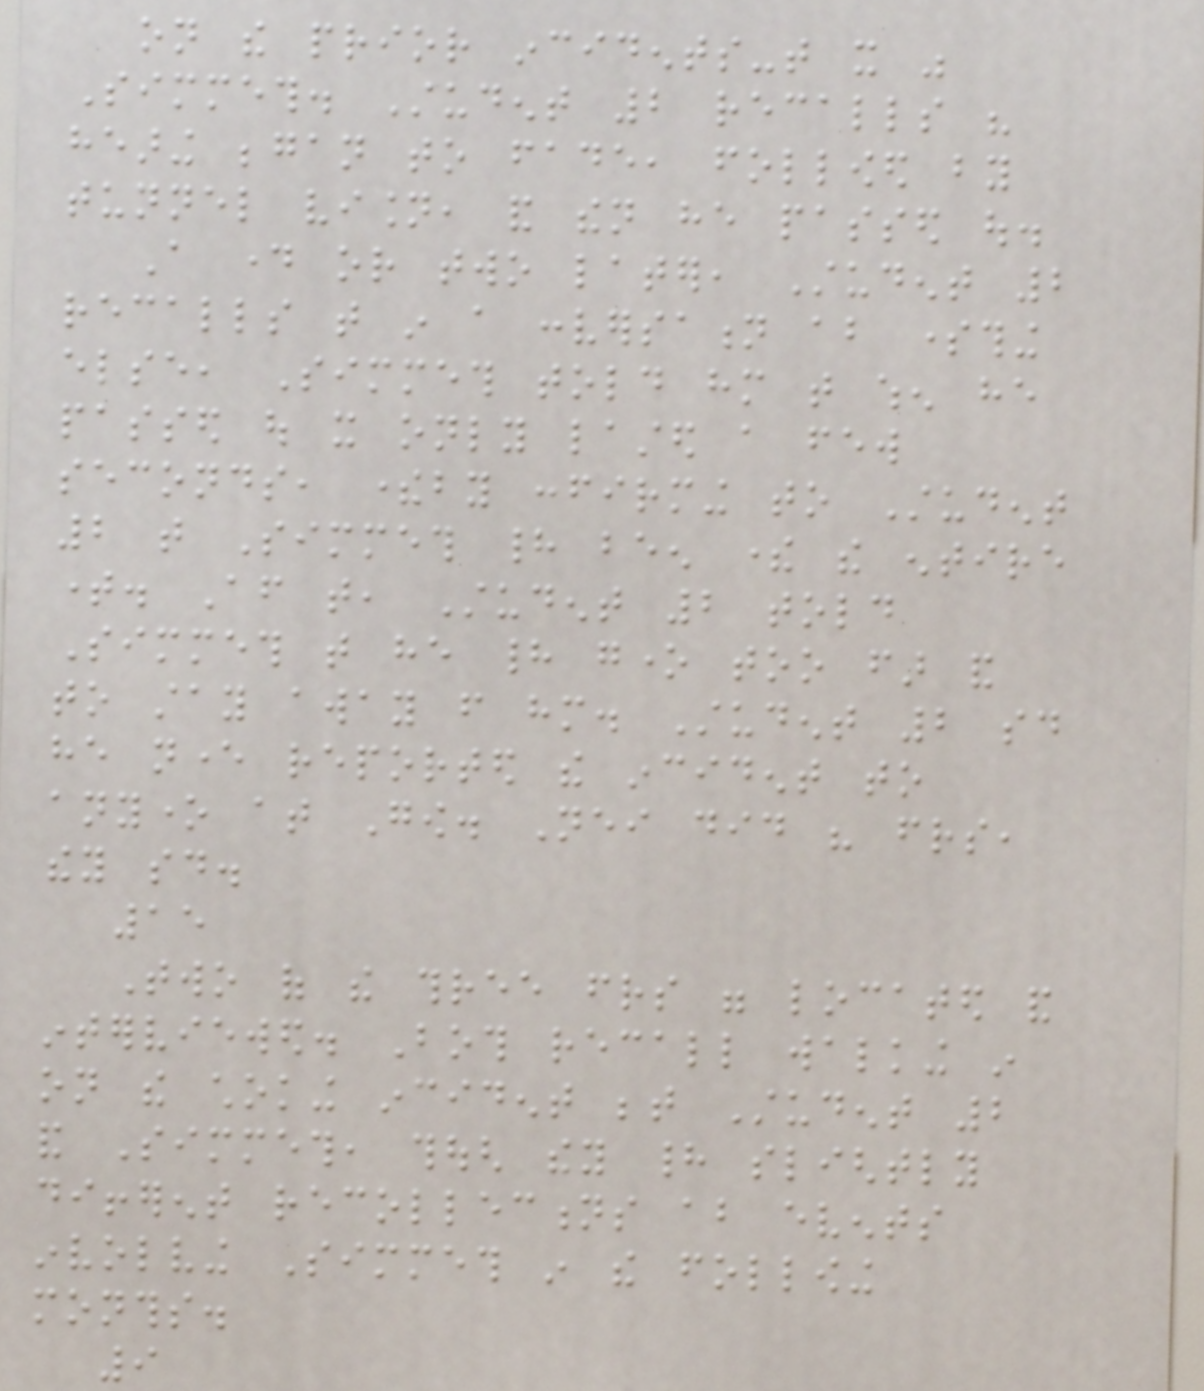on the prior incidents-that it was
Simmeth. Student 2 recalls his
hearing began to fade, followed by
tunnel vision, and then he passed out.
A day or two later, Student 2
recalls that in a conversation about something
else, Simmeth told him that when he
passed out it only lasted a few
seconds, thereby confirming to Student
2 that Simmeth had been there the entire
time. After that, Student 2 told
Simmeth that he had gone too far and
to stay away from him. Student 2 said
he never reported the incident to
anyone at Gow. Neither did his friends,
they said.
15
Two of the three friends were located and
interviewed. Both recall walking in
on the choking incident between Student 2
and Simmeth, though they had slightly
different recollections about events
involving Simmeth in the following
months.
9
